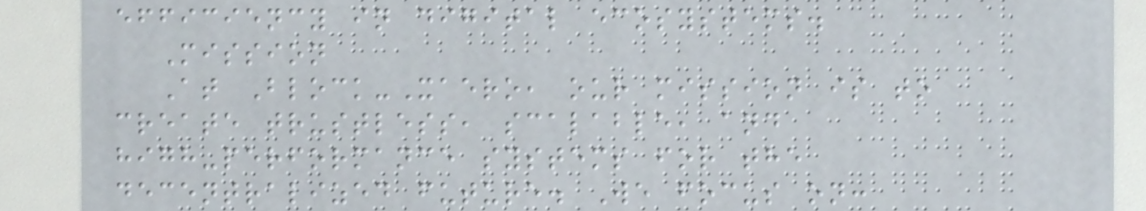efficiency in digital ecosystems.
Mission
At Block-Xaero, our mission is to
create trustless, scalable, and
high-performance systems for the
decentralized future. We focus on:
